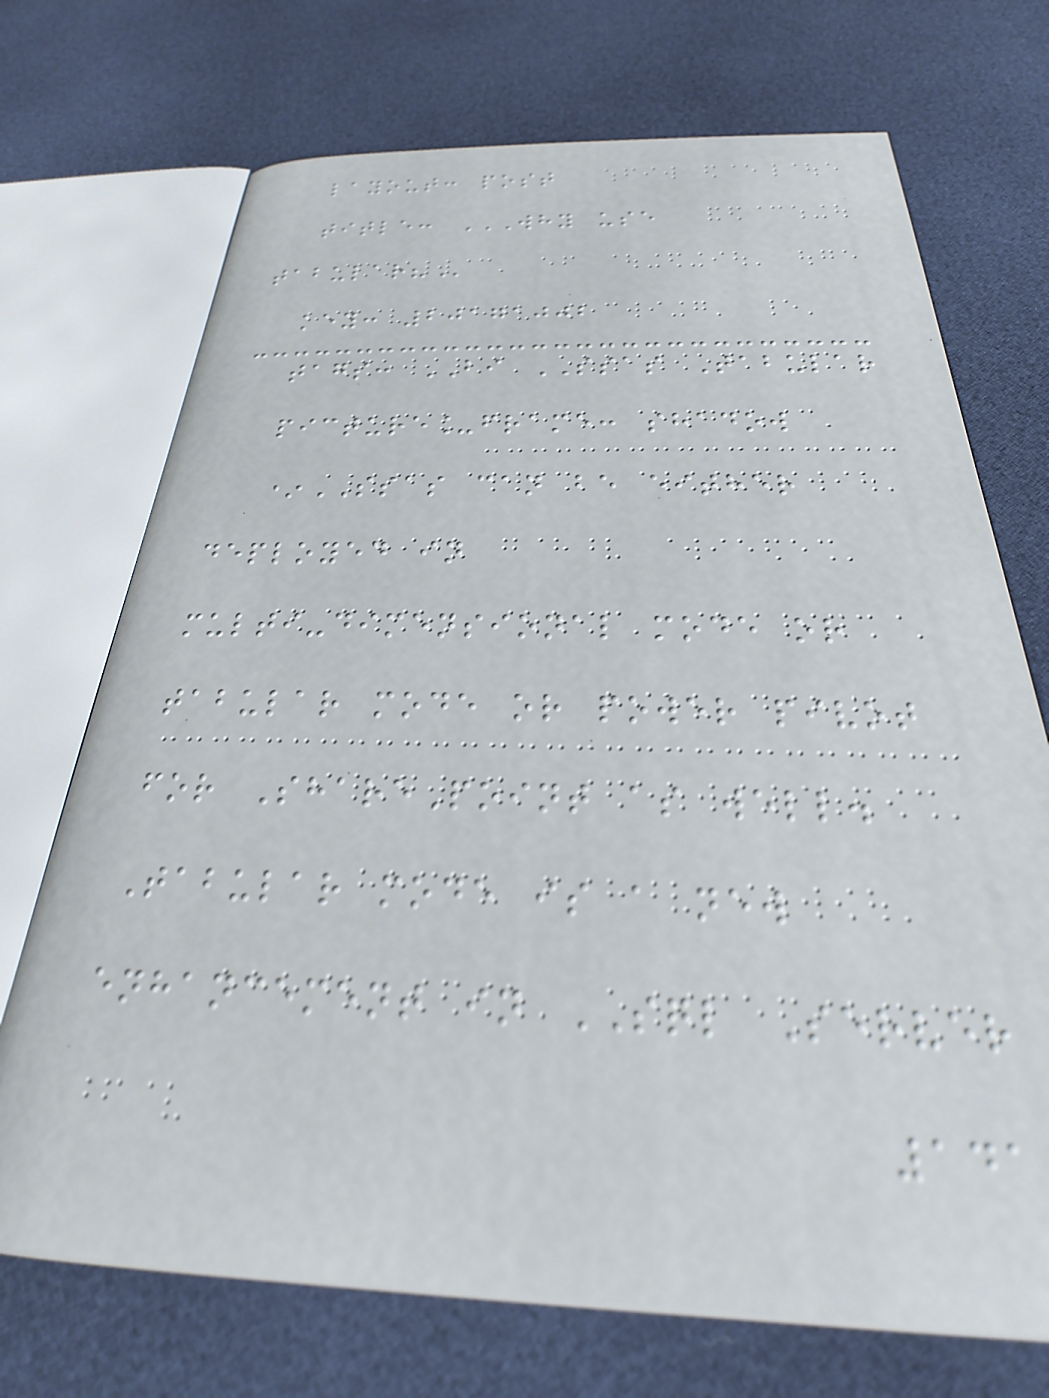layout: post
title: WHY USE
TABULAR?
key: 20171002
tags: BI SSAS Tabular
picture_frame: shadow
*SSAS can be either
deployed in
multi-dimensional mode or
tabular mode or power pivot
for SharePoint as well.
Tabular mode is a new
enhancement in SQL Server
141
